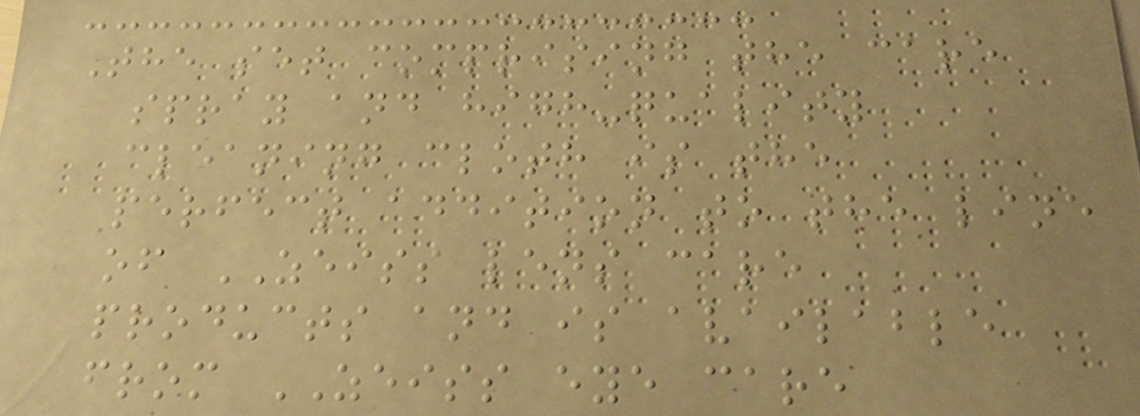The set comprising the care
spray and high-quality
cleaning cloth is the
perfect addition to the line
of ZEISS lens care
products and is available
from ZEISS eye care
